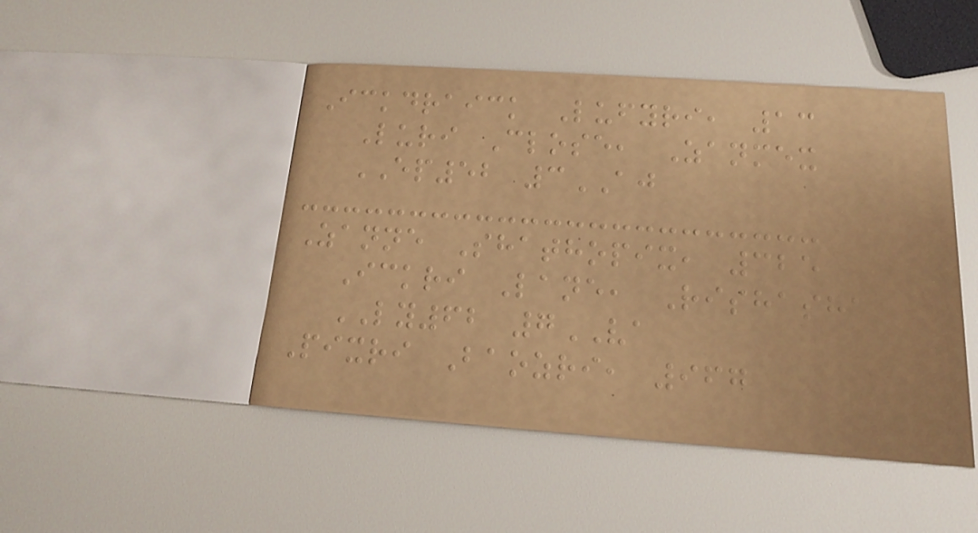Ickdraick Lufyri, 13
Luri Close, Zanmex
EP52 3AJ
Zanne Shathopix, 325
Ickri Lane, Rishasha
LY62 7VA
Pixri Baozri, 967
